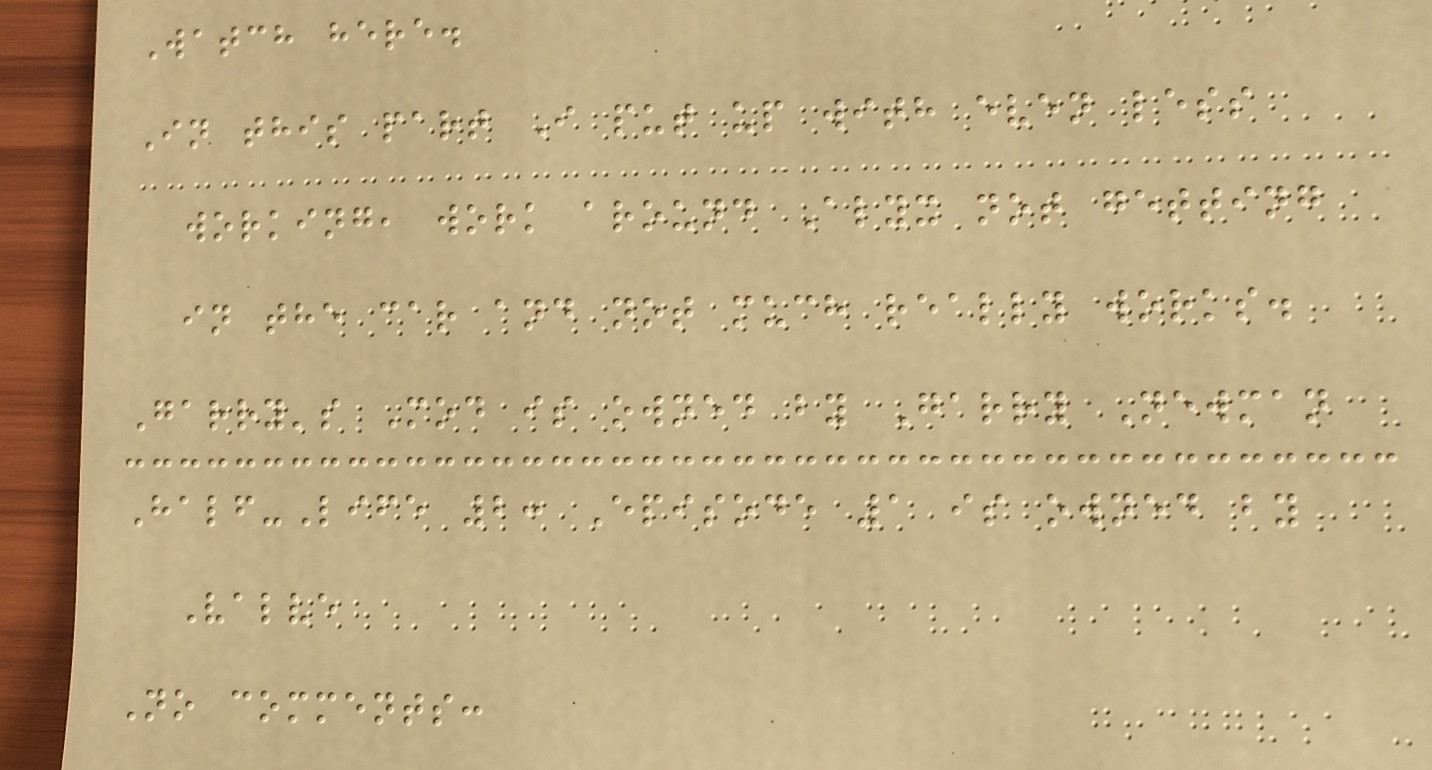Watch here.
In this part I put up with even less
working, work around Alyx not getting
in the car and not much really works.
Garry's Mod is owned by Garry Newman
Half-Life 2: Episode 1 is owned by
Valve
No comments:
